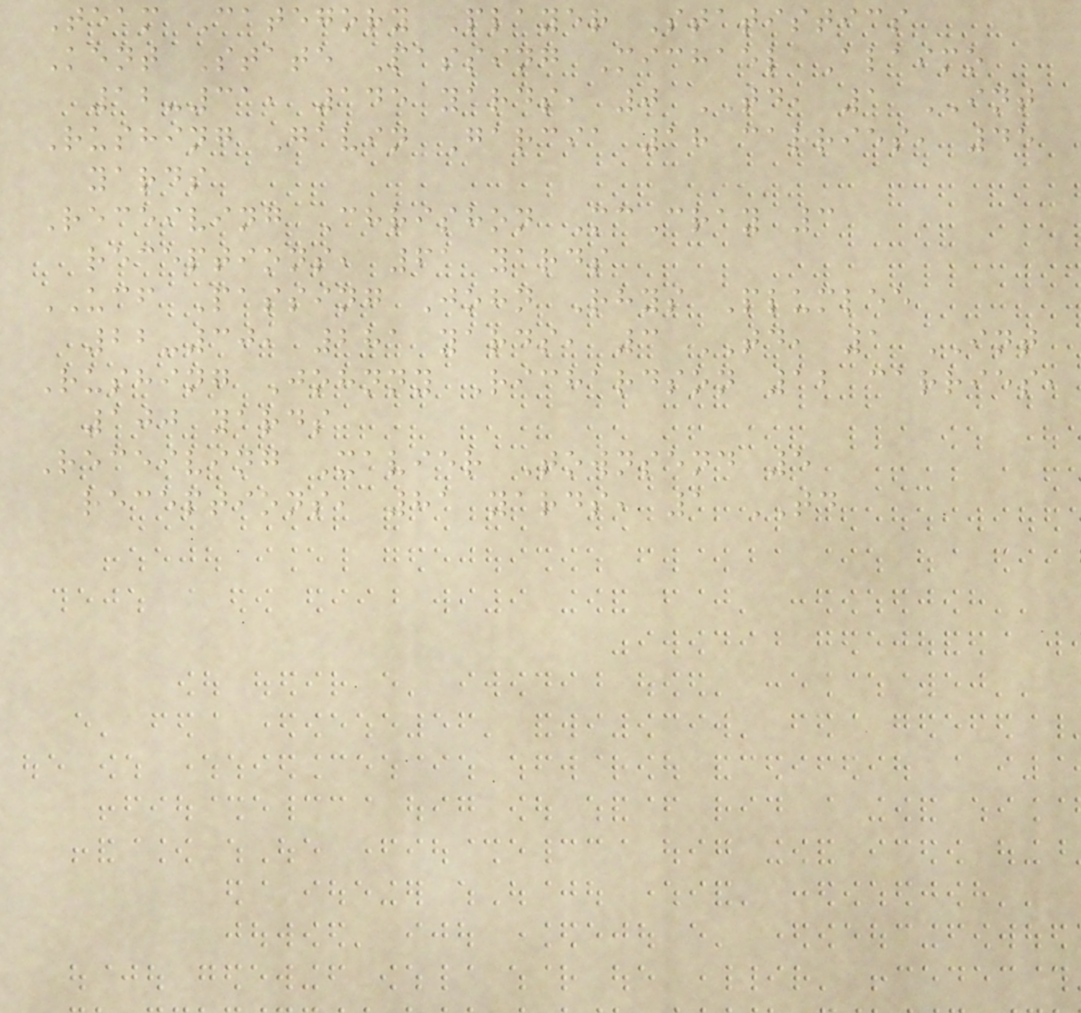Team Category Player Statistics
Kent State Passing Michael Alaimo
12-31, 145 yards, 0 TD, 1 INT
Rushing Gavin Garcia 18 carries, 45
yards
Receiving Chrishon McCray 3
receptions, 61 yards
UCF Passing John Rhys Plumlee
22-30, 281 yards, 3 TD, 1 INT
Rushing Johnny Richardson 12 carries,
100 yards
Receiving Xavier Townsend 5
receptions, 81 yards, 1 TD
